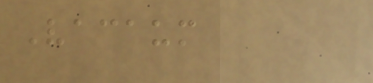Vacaum
